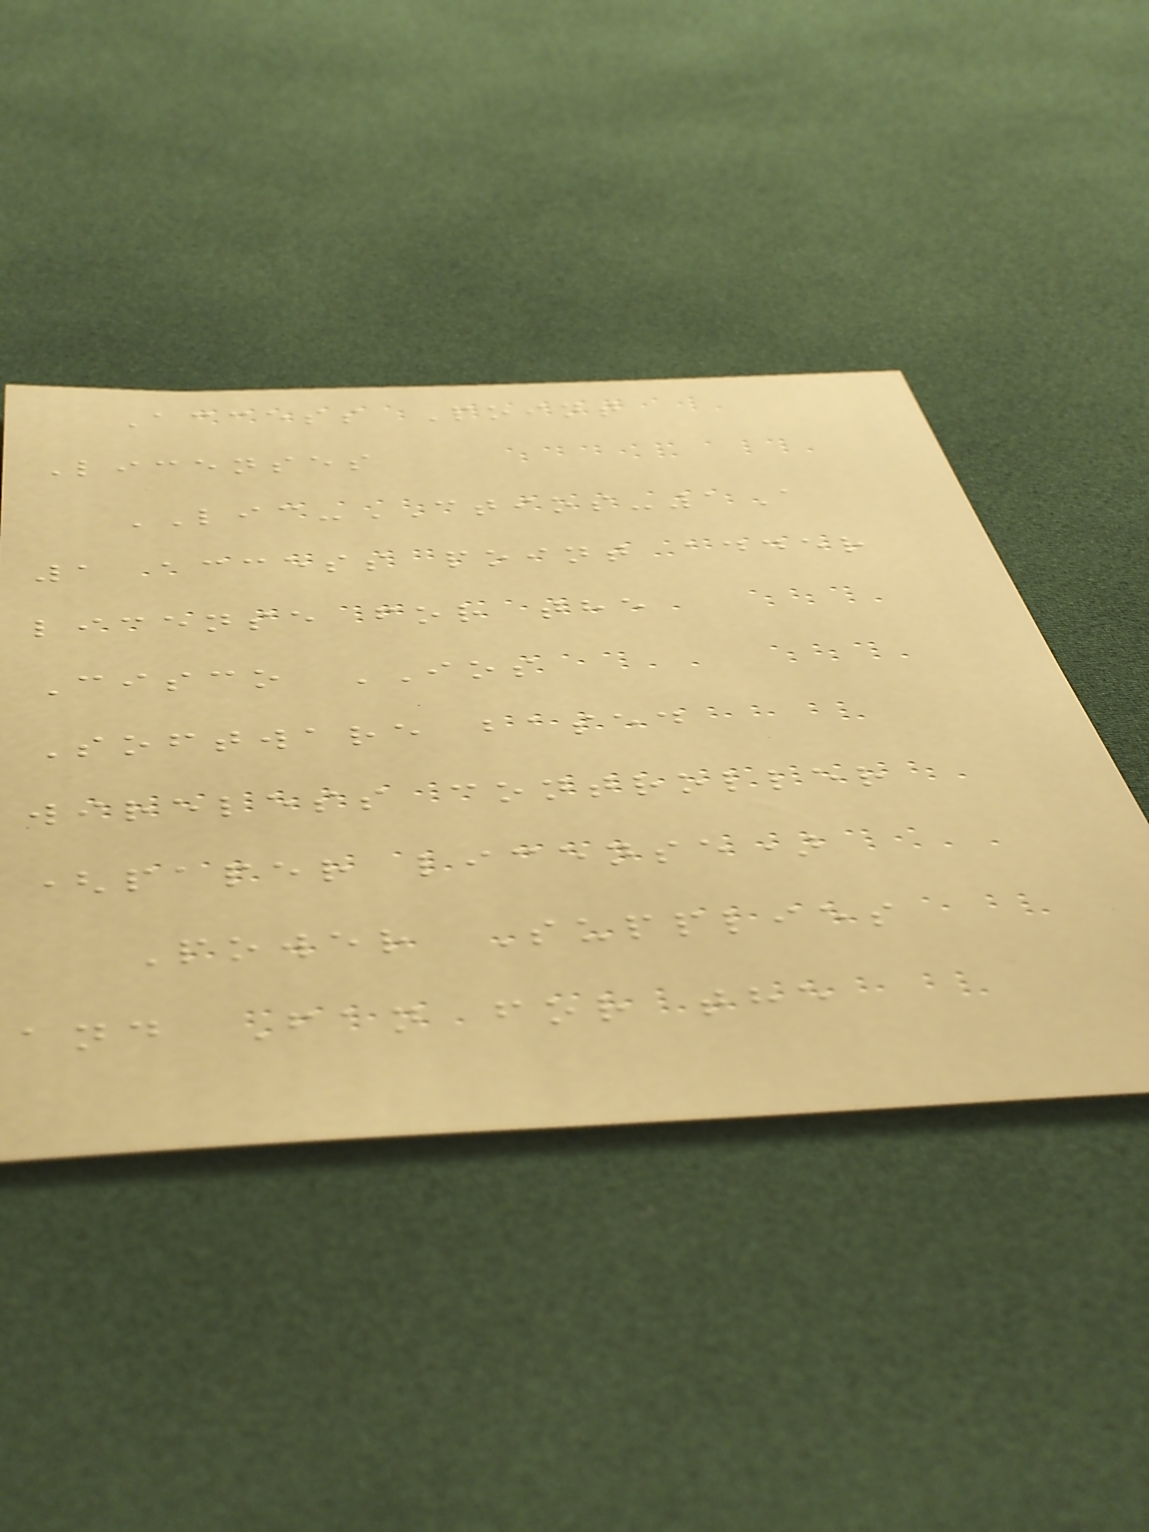Access Point
Licenses
LIC-CTIOS-1A
1 access point adder
license for the
Cisco IOS
Software based
wireless controller
(paper license)
Power Supplies
and Fan for the
